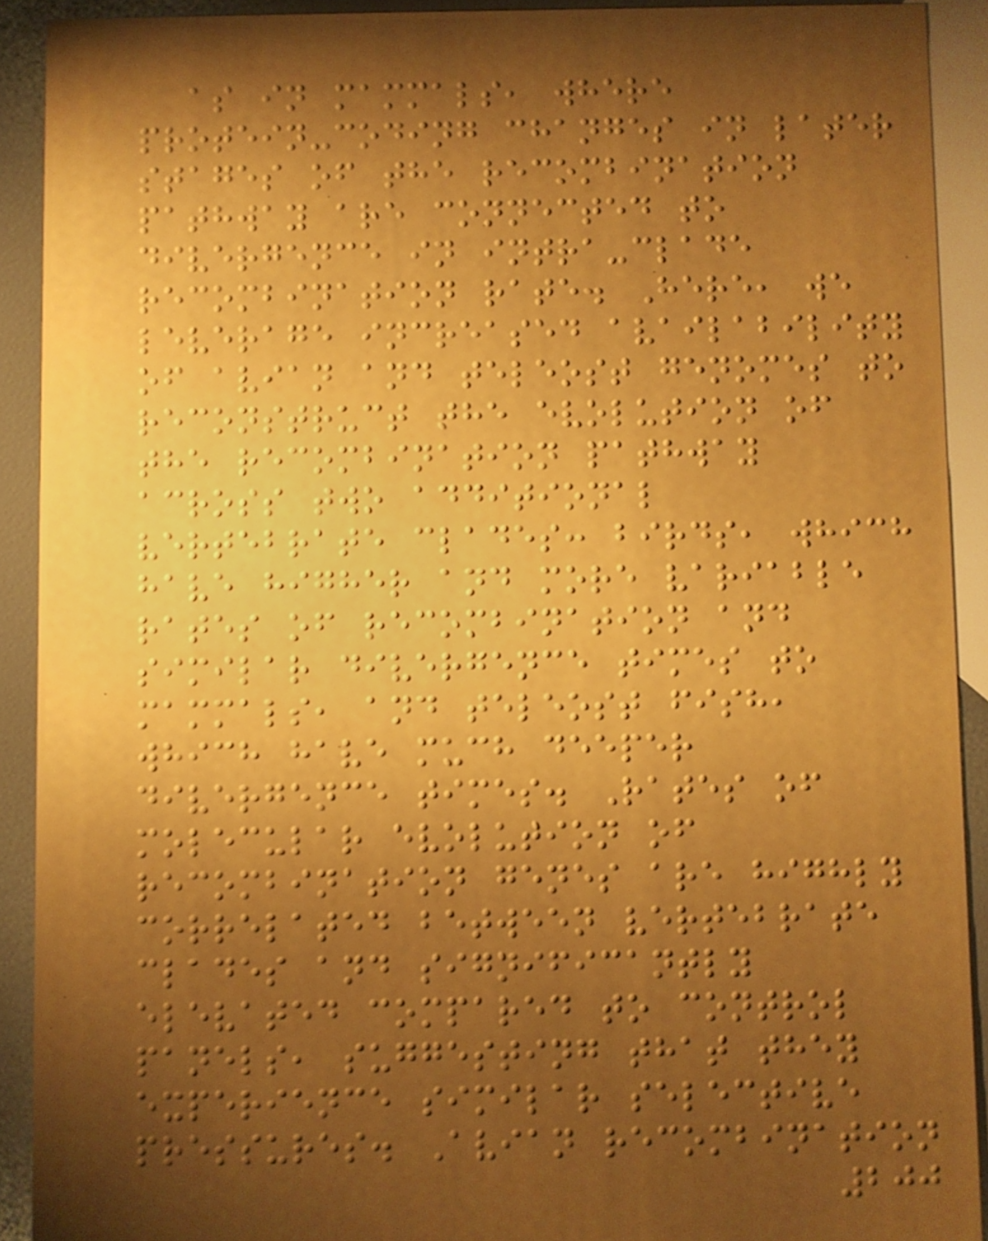as in mammals, where
protein-coding changes in later
stages of the recombination
pathway are connected to
divergence in intra-clade
recombination rate. Here, we
leverage increased availability
of avian and teleost genomes to
reconstruct the evolution of
the recombination pathway
across two additional
vertebrate clades: birds, which
have higher and more variable
rates of recombination and
similar divergence times to
mammals, and teleost fish,
which have much deeper
divergence times. Rates of
molecular evolution of
recombination genes are highly
correlated between vertebrate
clades and significantly
elevated compared to control
panels, suggesting that they
experience similar selective
pressures. Avian recombination
200
